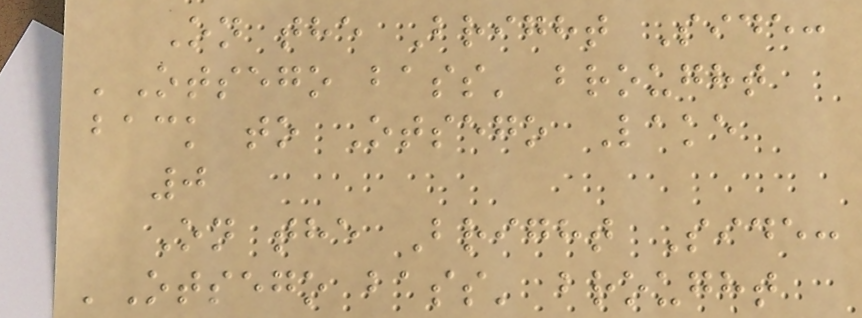On the Bright Side:
'Otsego bass' brought
back to Otsego Lake
0
On the Bright Side:
'Otsego bass' brought
